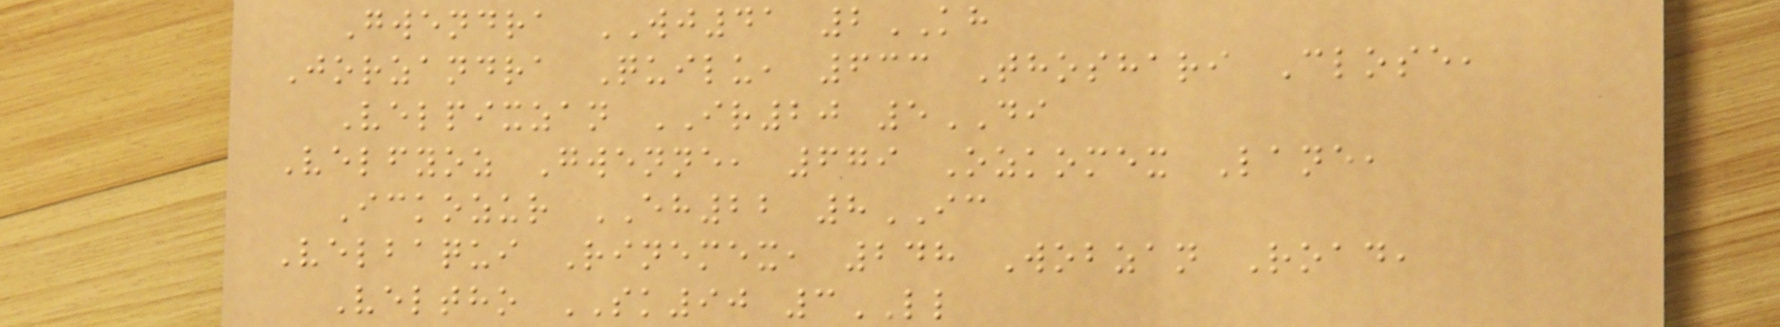Gwendra WJ41 2KH
Jorzandra Quilu, 633 Thoshari Close,
Velpixzan IR20 5DI
Velfyoz Gwenne, 679 Ozkomex Lane,
Ickozur EH22 8IC
Velbaqui Rinemex, 248 Wobzan Road,
Veltho SK90 3LL
